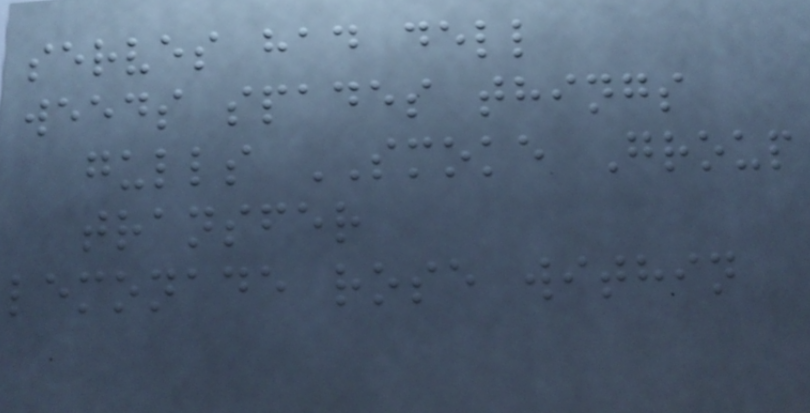serves had dell
weeds spades things
gulls SMOKE Group
transfer
lemonade rose within
